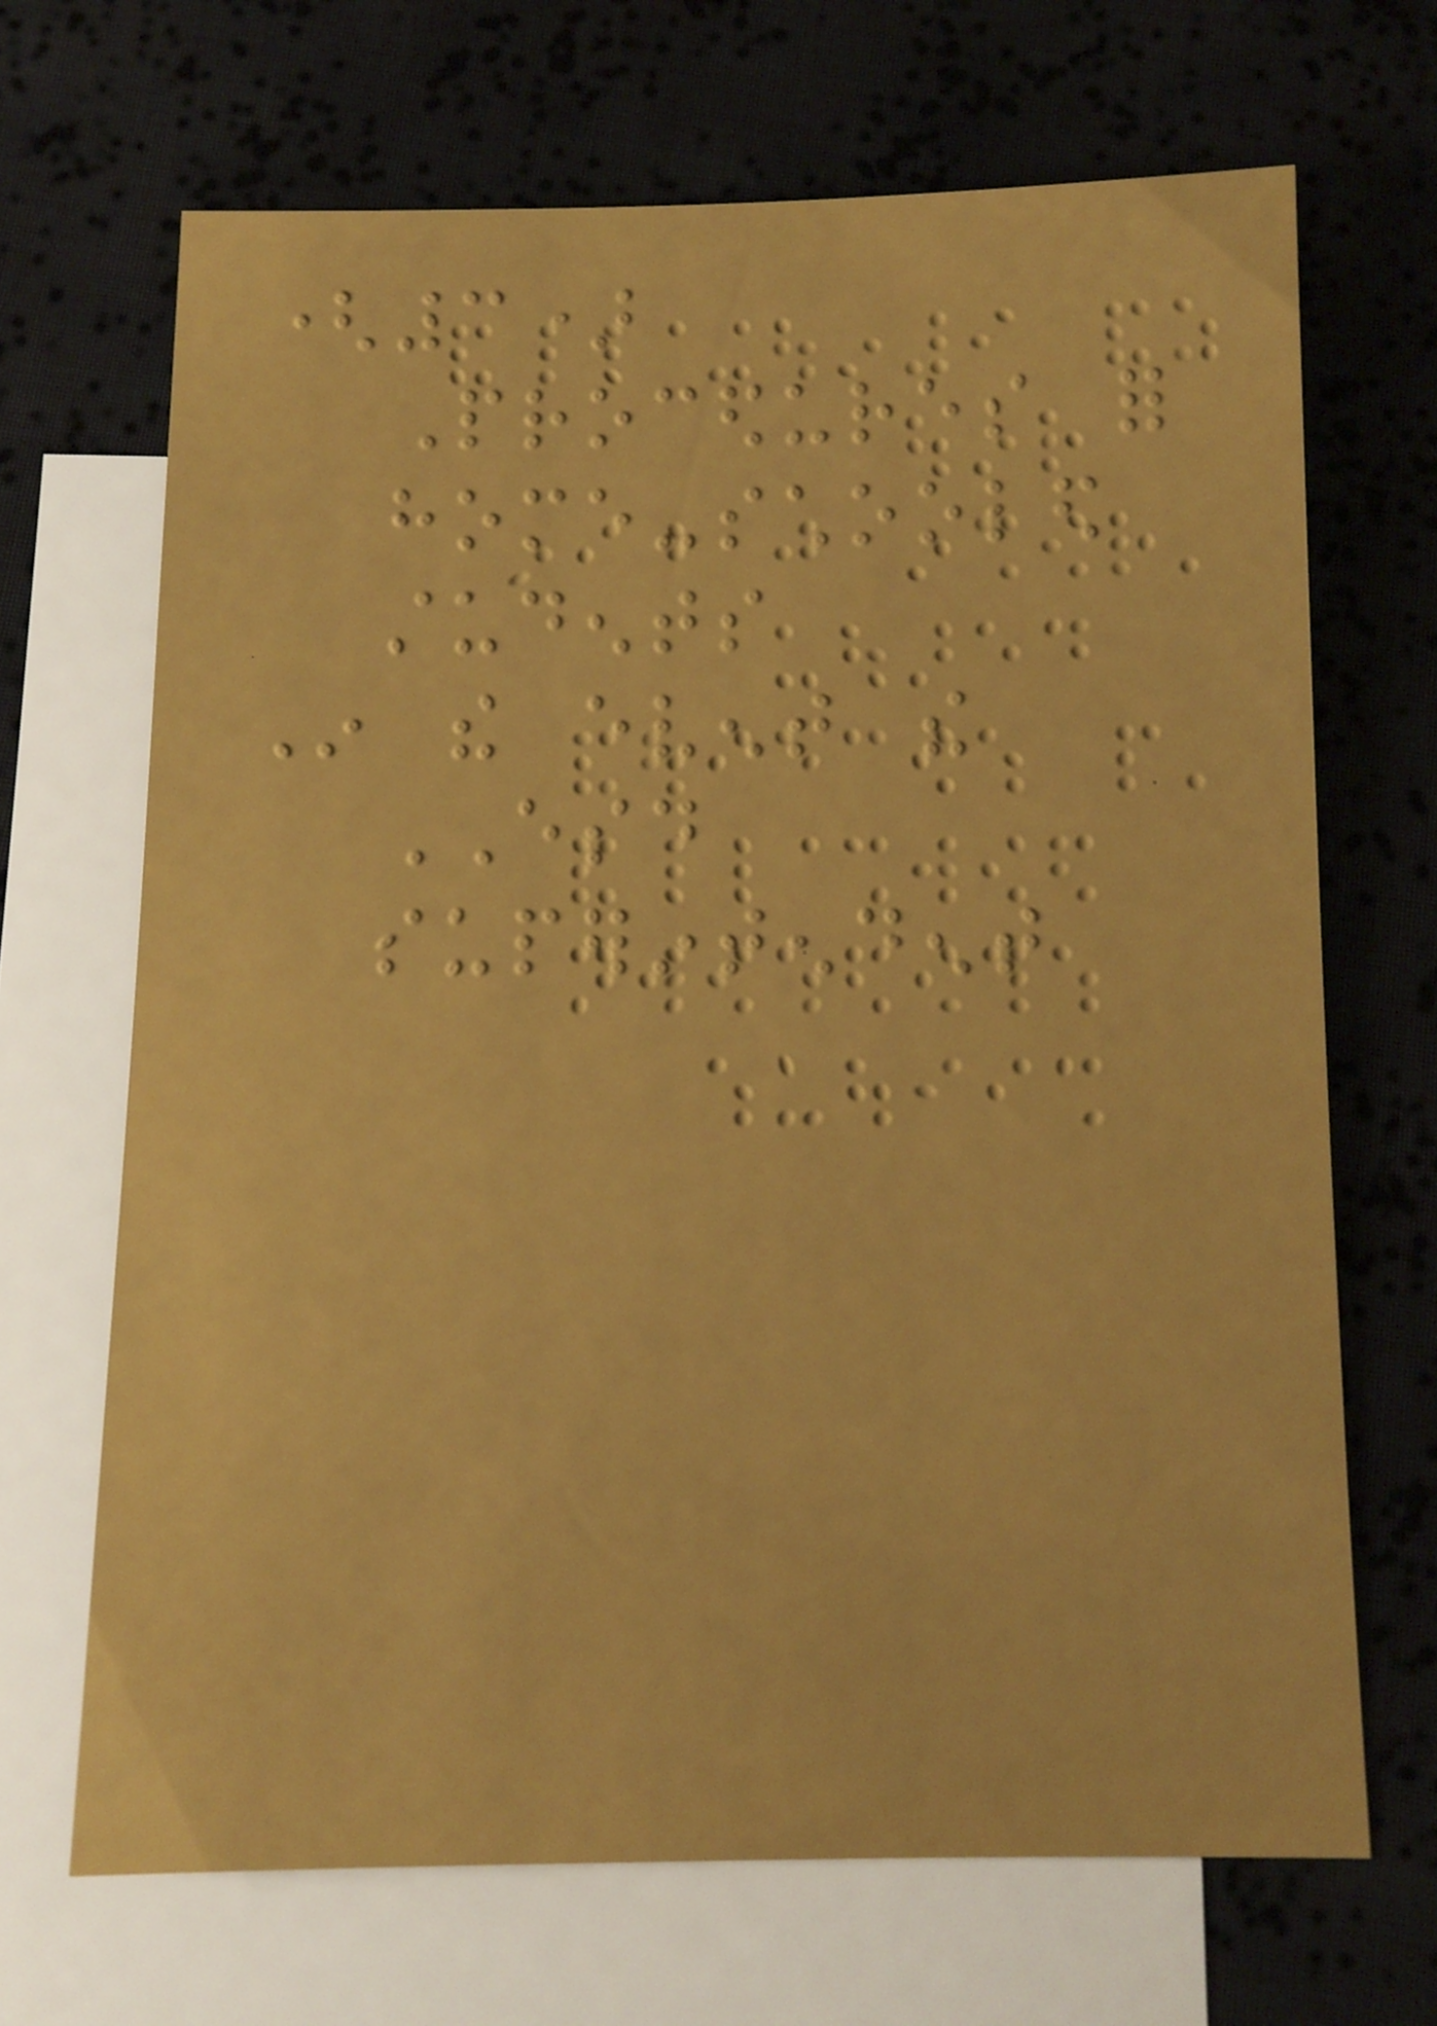(3)
Procedures for
home-schooled
students
In the event the
ESD
superintendent
